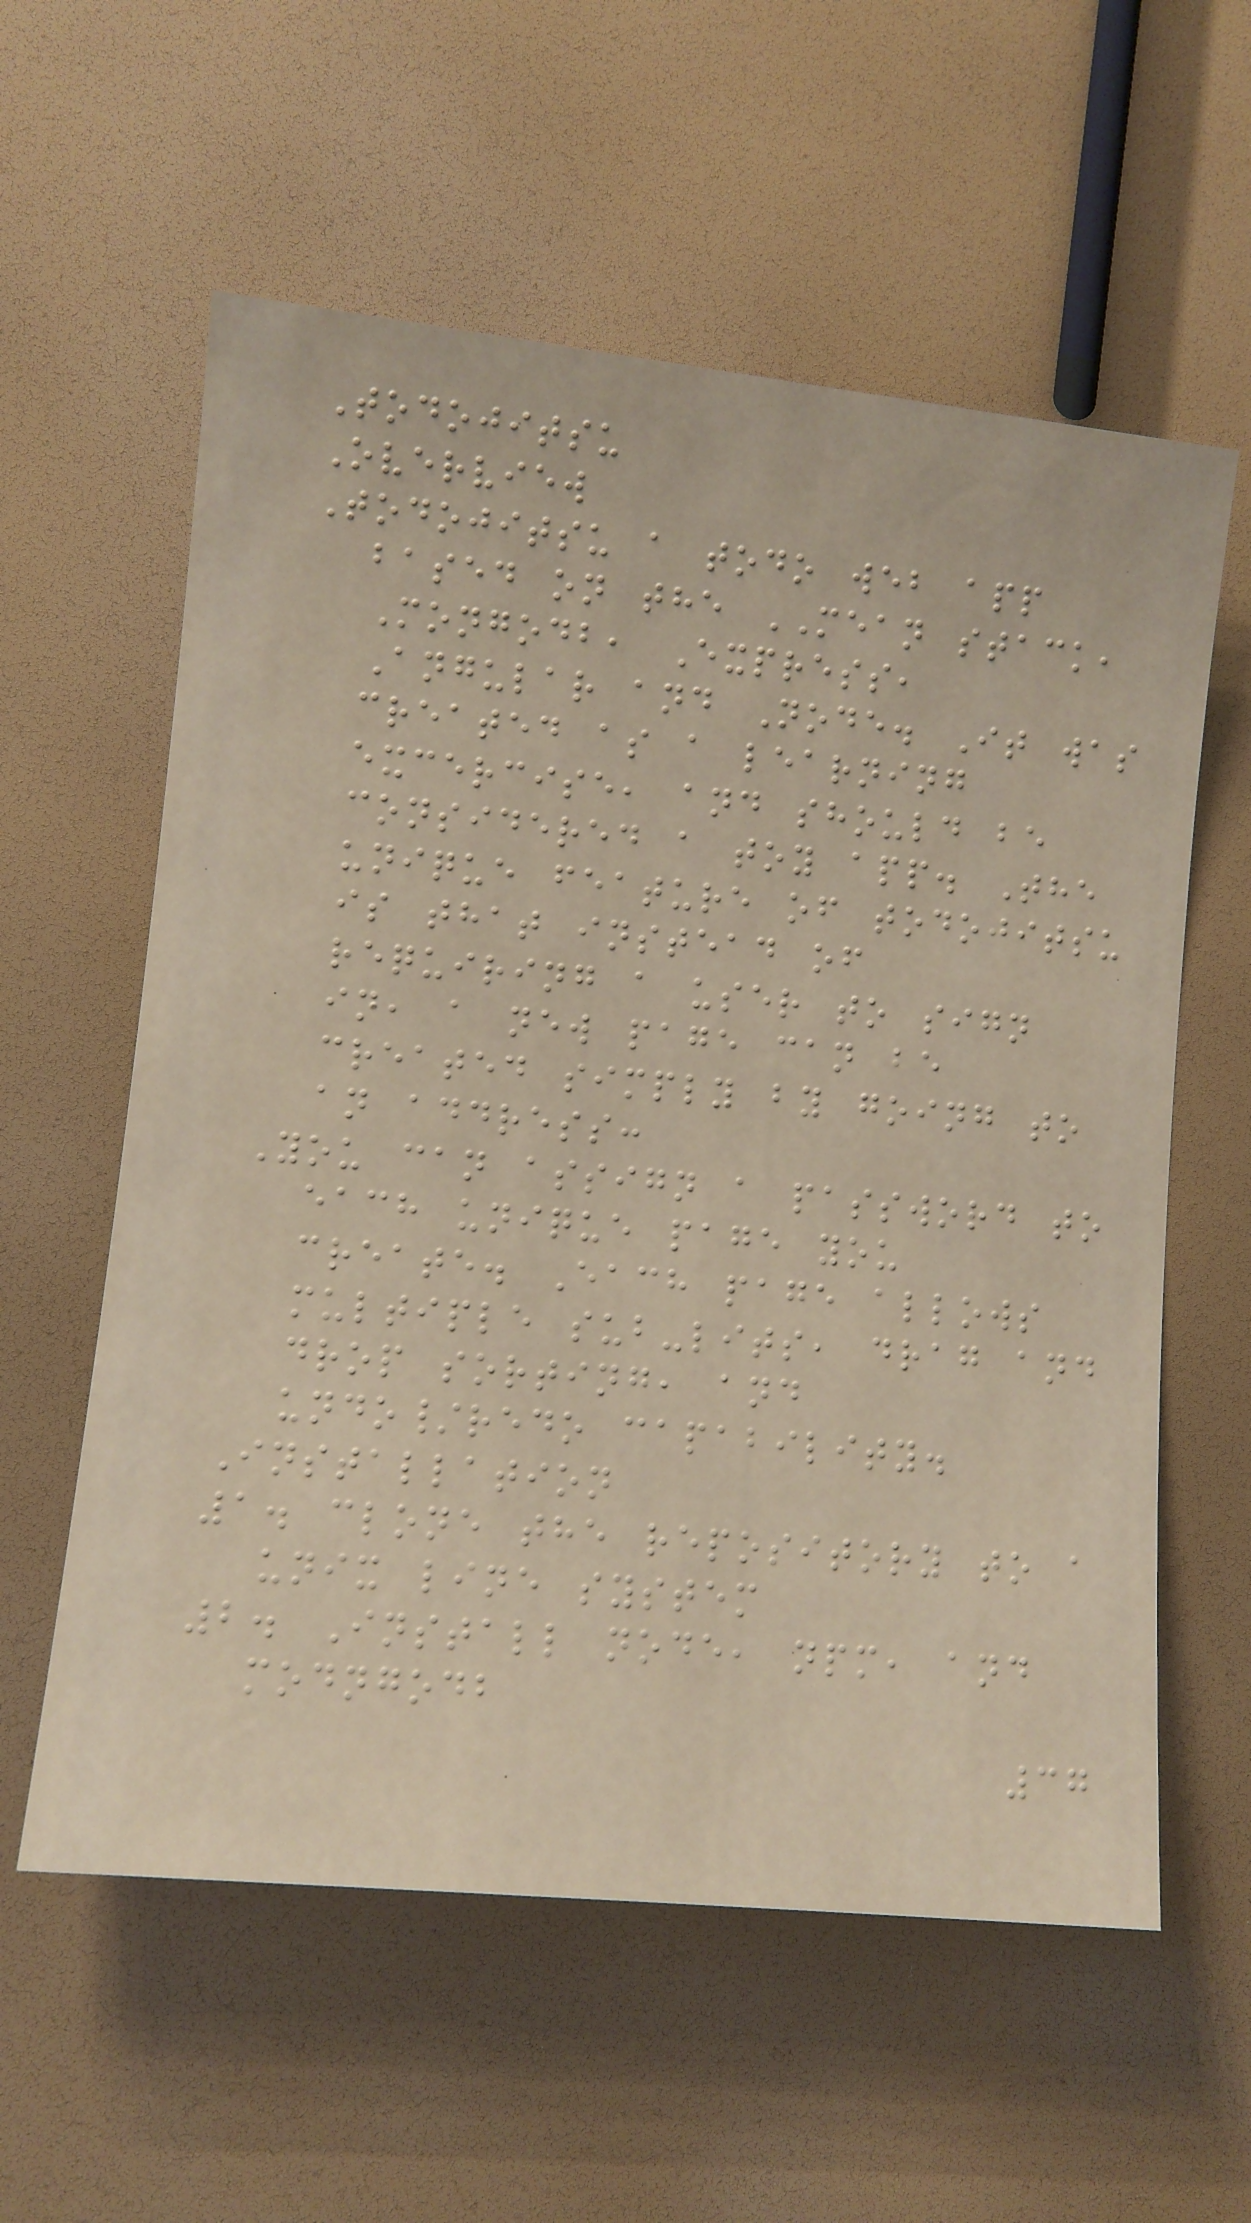Todojitsu
Overview
Todojitsu a todo web app
based on the MEAN stack,
Mongodb, Express,
Angular and Node. It was
created as a learning
excercise, and should be
considered a toy app. The
unique feature of todojitsu
is that instead of
requiring a user to sign
in, a new page can be
created simply by going to
an address:
You can assign a password to
each unique page you
create. Each page allows
multiple sub-lits, drag and
drop sorting, and
undo/redo capability.
Installation
1. clone the repository to a
unix line system
2. Install node, npm, and
modngodb
37
